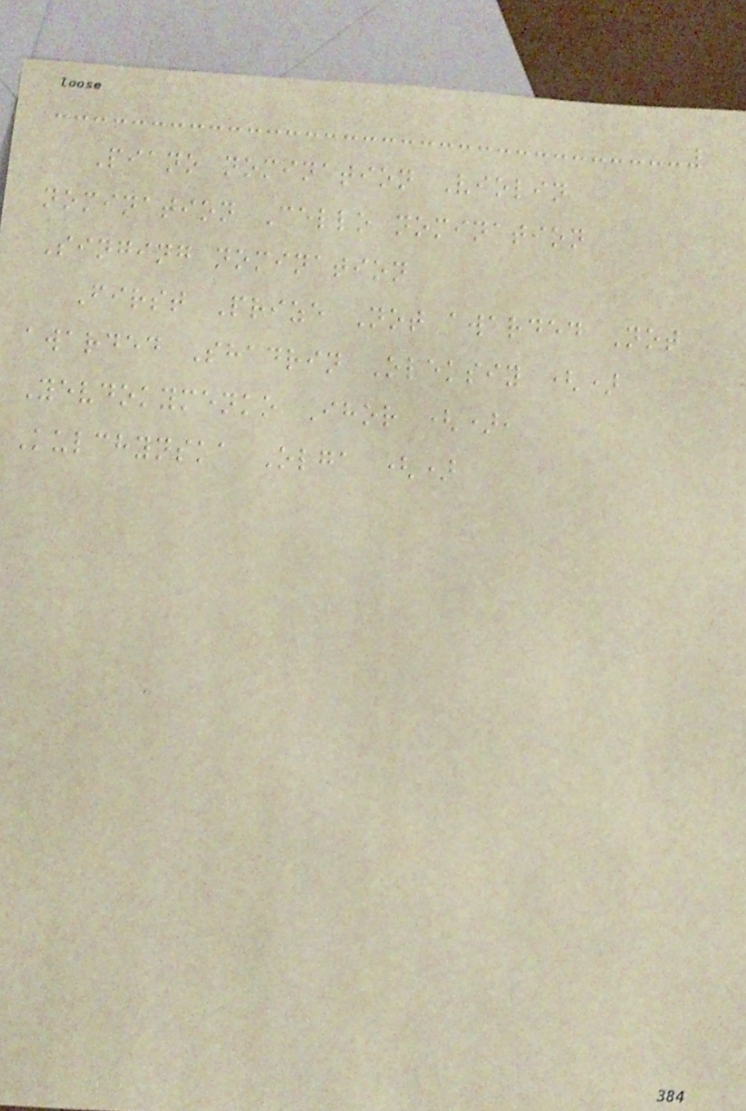Piano nomination Violin
nomination Cello nomination
Singing nomination
First Prize Not awarded Not
awarded Shadrin Oleksiy ()
Yevdokymenko Ihor (),
Kulchynska Olga ()
